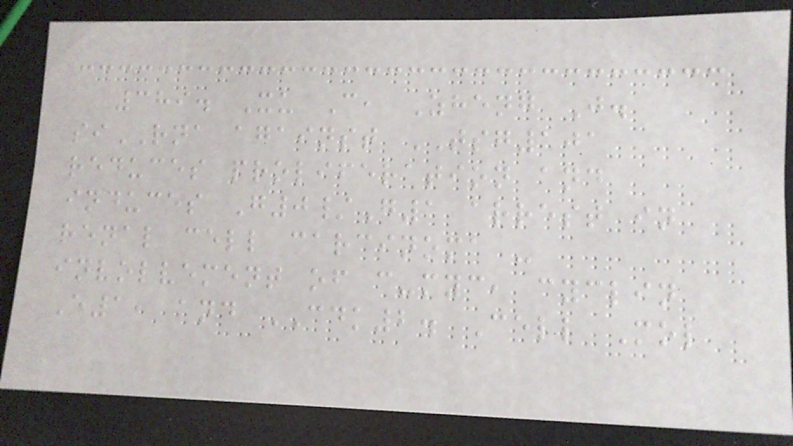389. Xu C, Zheng J.
siRNA against TSG101
reduces proliferation and
induces G0/G1 arrest in
renal cell carcinoma -
involvement of c-myc, cyclin
E1, and CDK2. Cell Mol
